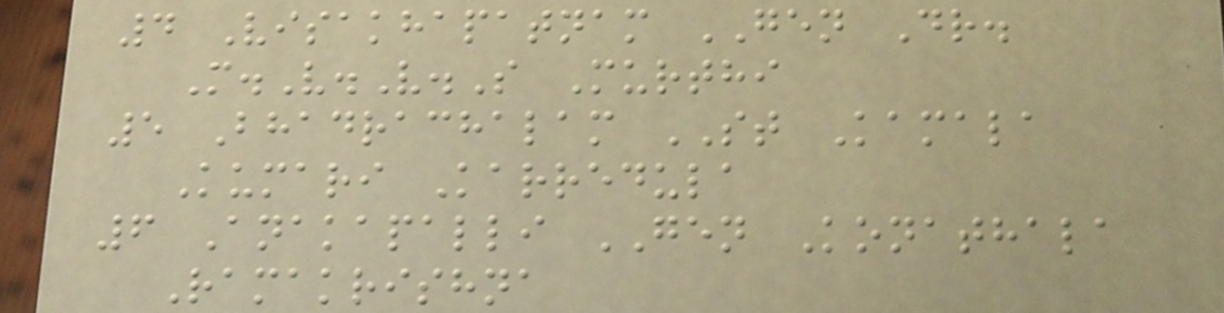4 Visakhapatnam GEN Dr.
M.V.V.S Murthi
5 Bhadrachalam ST Kamala
Kumari Karredula
6 Anakapalli GEN Konathala
Ramakrishna
